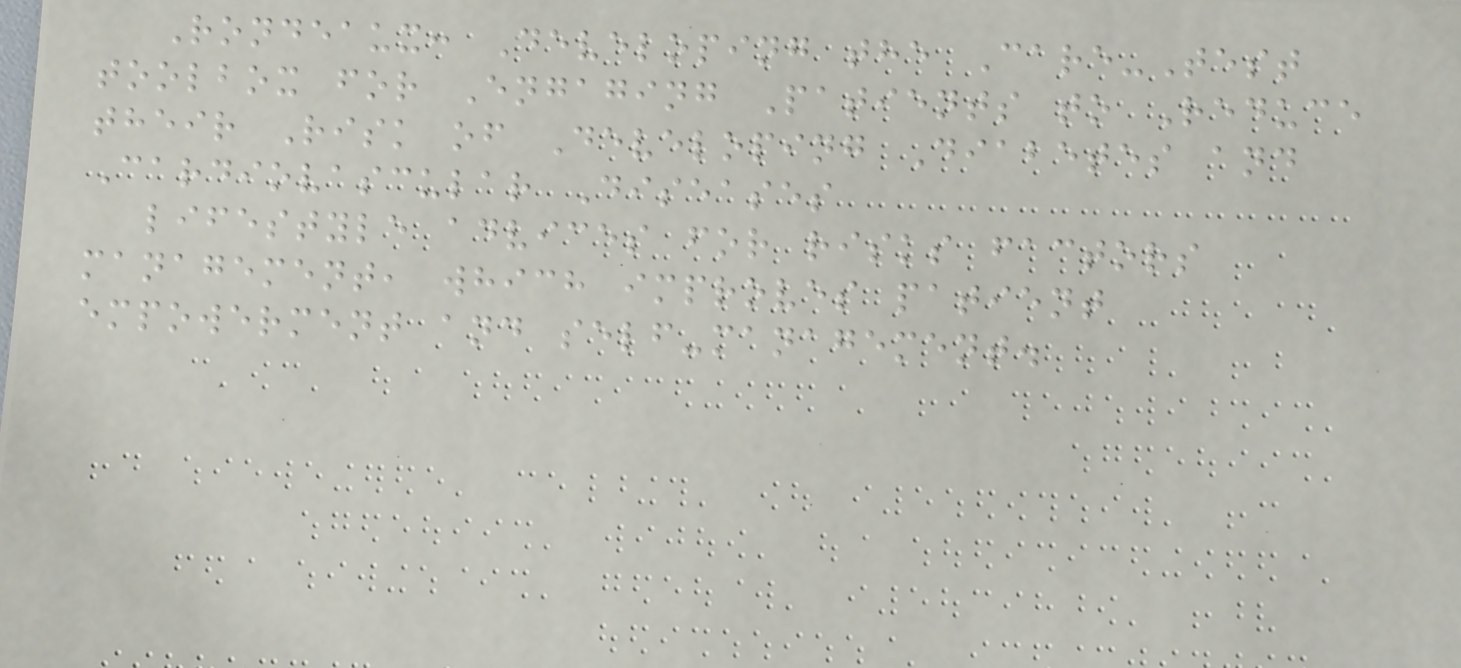Rondeaux: Developing the Care-Test
toolbox for Engaging Patients to Reduce
their Risk of Developing Diabetes and
Cardiovascular Diseases
lifestyle advices for risks factors
management, which improves patient
empowerment and self-management.
